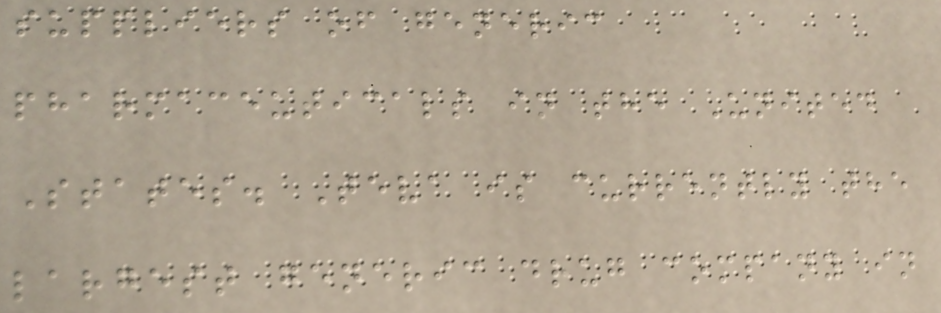suppliers of generic
pharmaceuticals in the United
States. Teva is currently the
largest generic drug company in
